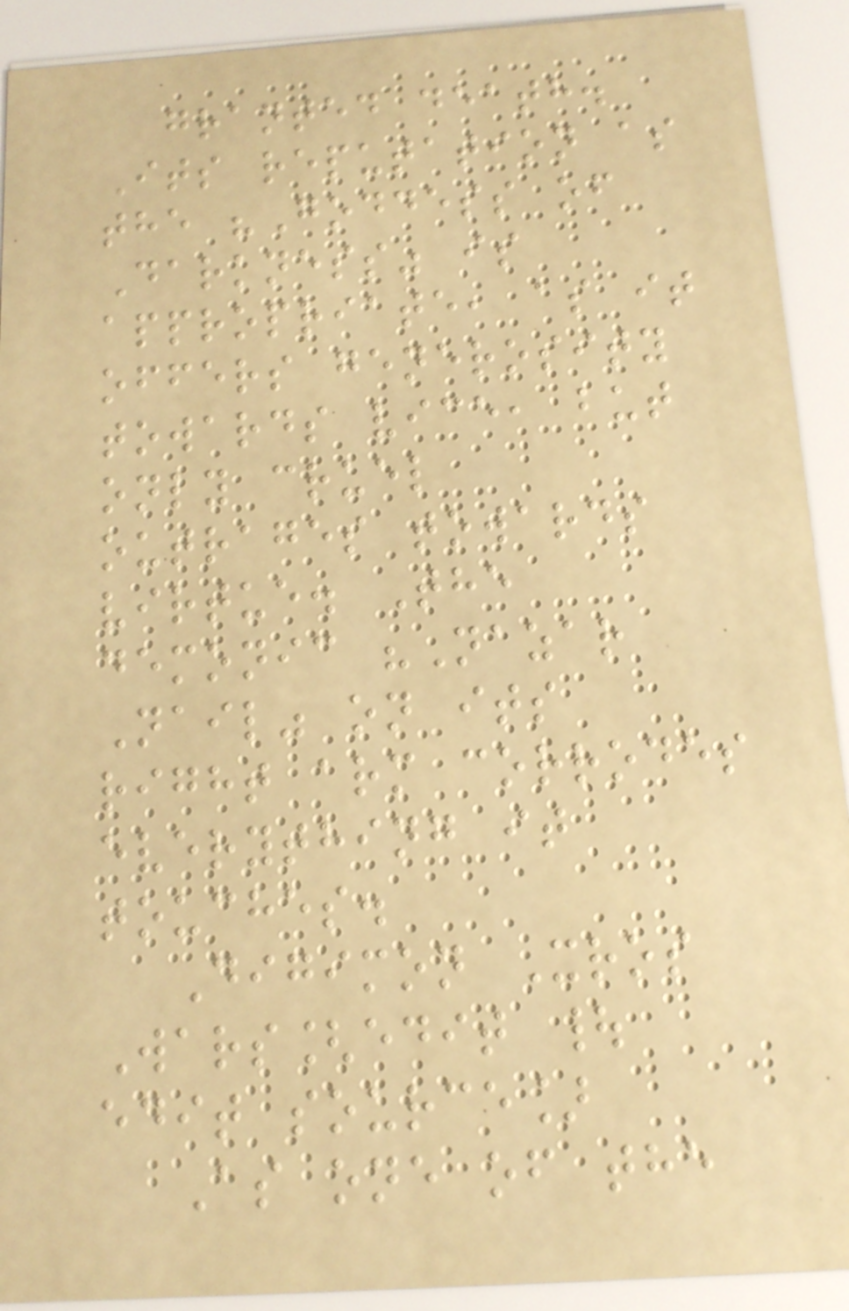granted death.
Its reputation as
the "Goddess of
Darkness" is
appropriate, as it
offers generosity
towards vice, but
only cruel
outrages towards
virtue. The
demonic "Nazar
Nail" on its
right arm corrodes
everything it
touches.
Digimon Xros
Wars[edit |
edit source]
As one of the
